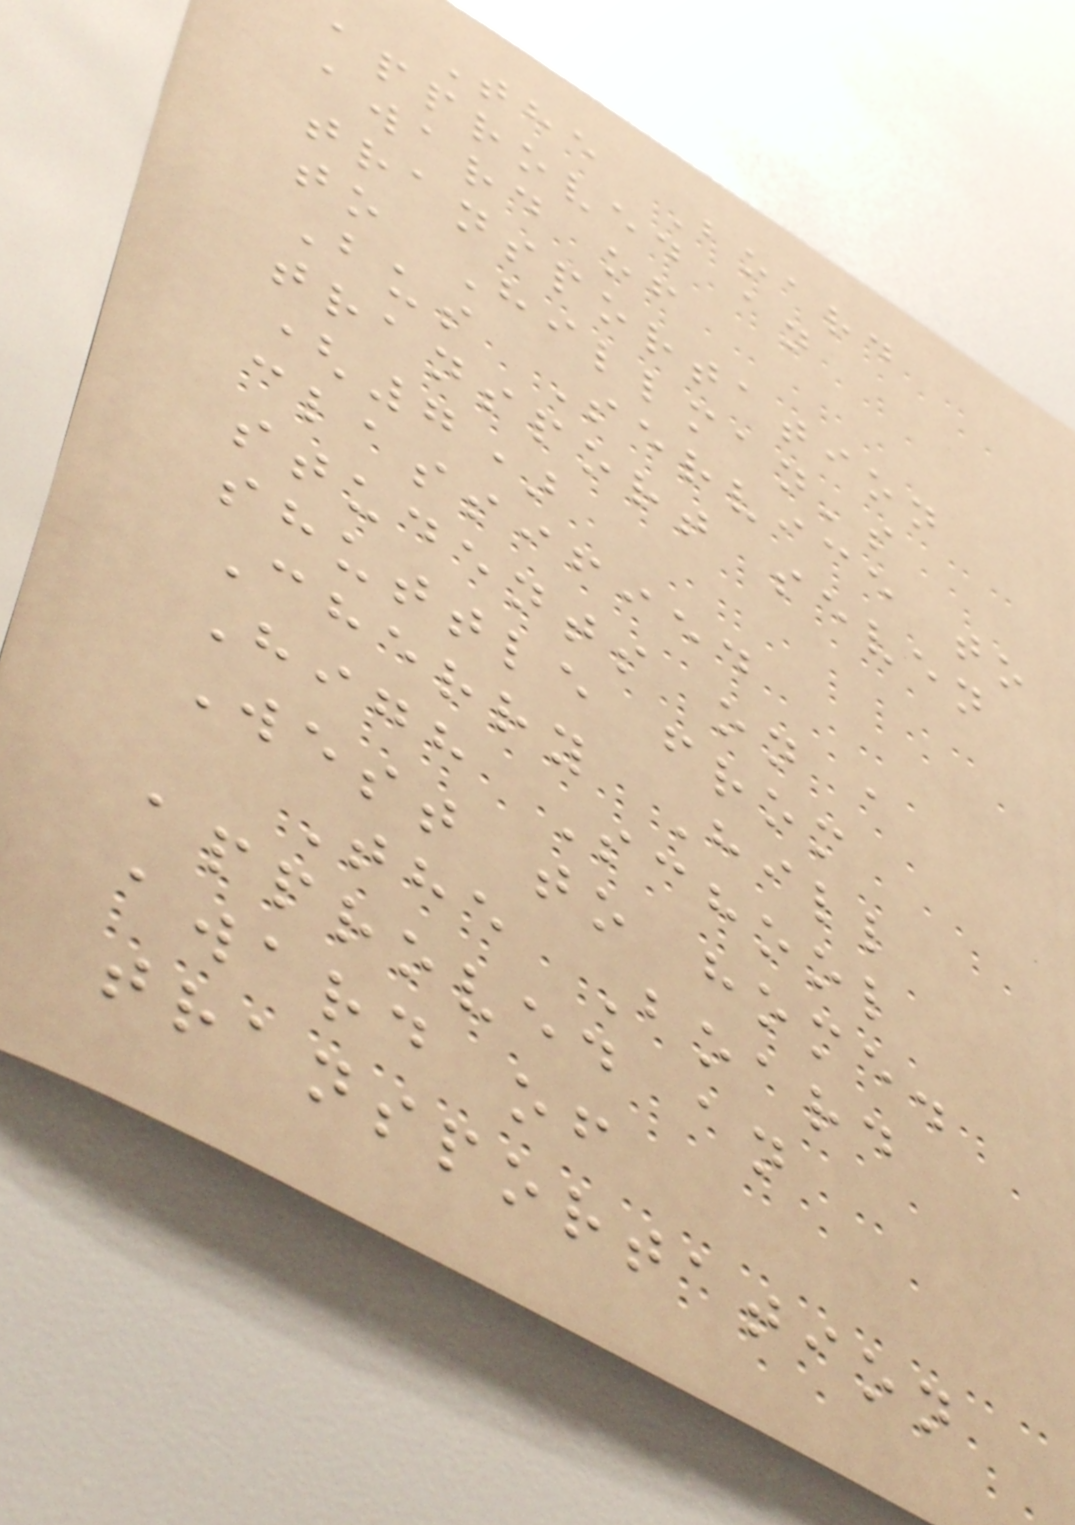The Board
approved an
award of
transportation
to Hillman's
Bus Service to
transport seven
(7)
classified
students on a
shuttle from
Cherry Hill
High School
West to home.
The Board
approved an
award of
transportation
